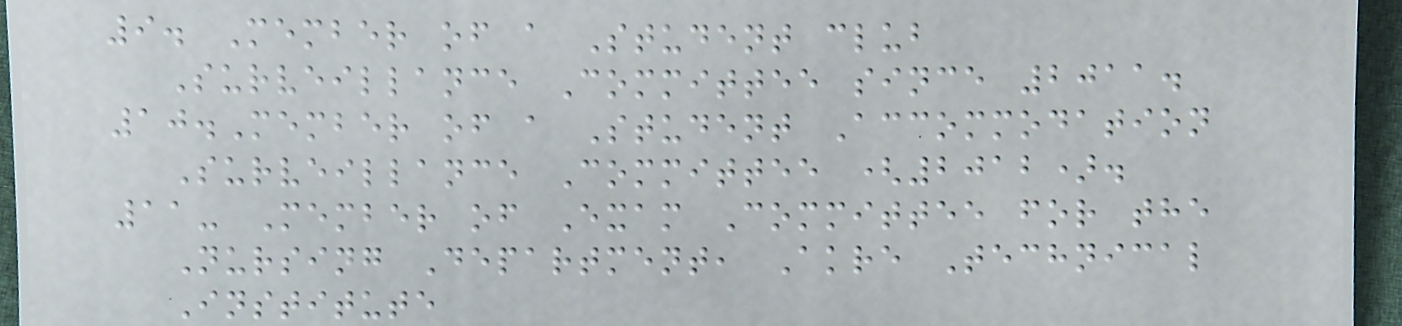9. Member of a Student club
Surveillance Committee since 2011.
10.Member of a Student Accommodation
Surveillance Committee (2012).
11- Member of Exam Committee for the
Nursing Department, Akre Technical
Institute
